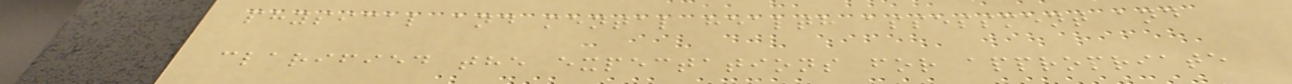physical and mental health assessment and
clarified the expectations for appropriate
